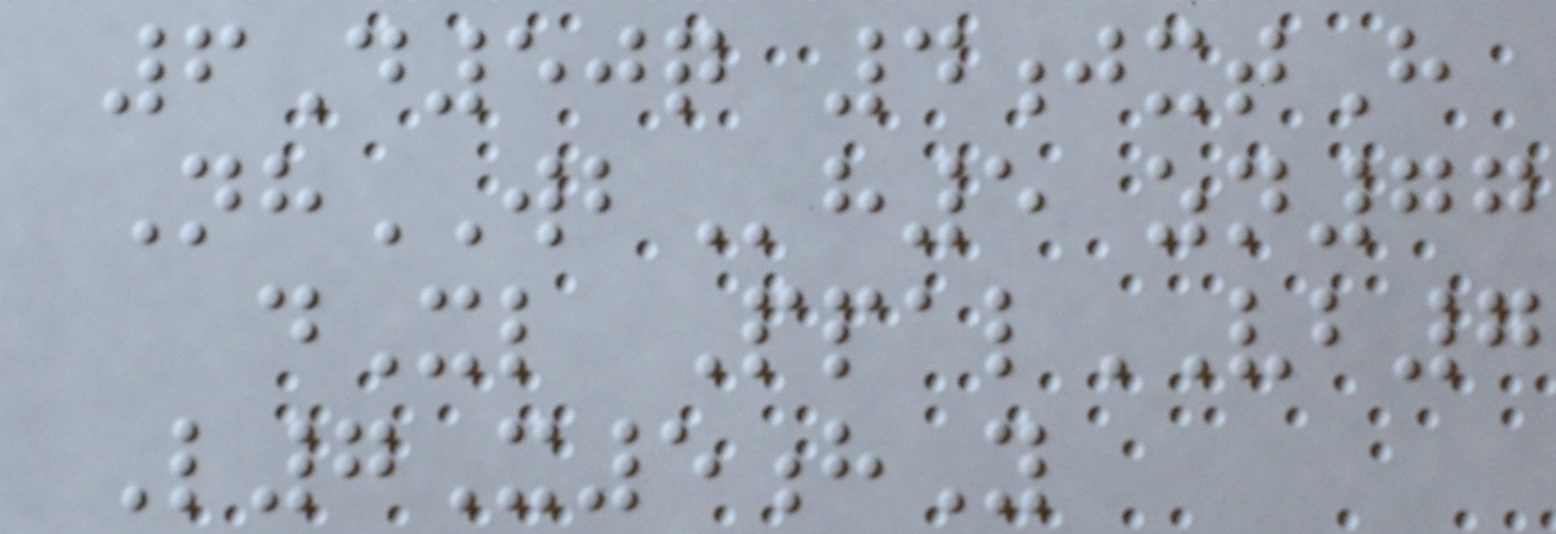6D50q 4jxtH
NhWBh5 zn77
dXl PpalVB7
L7X5hY
